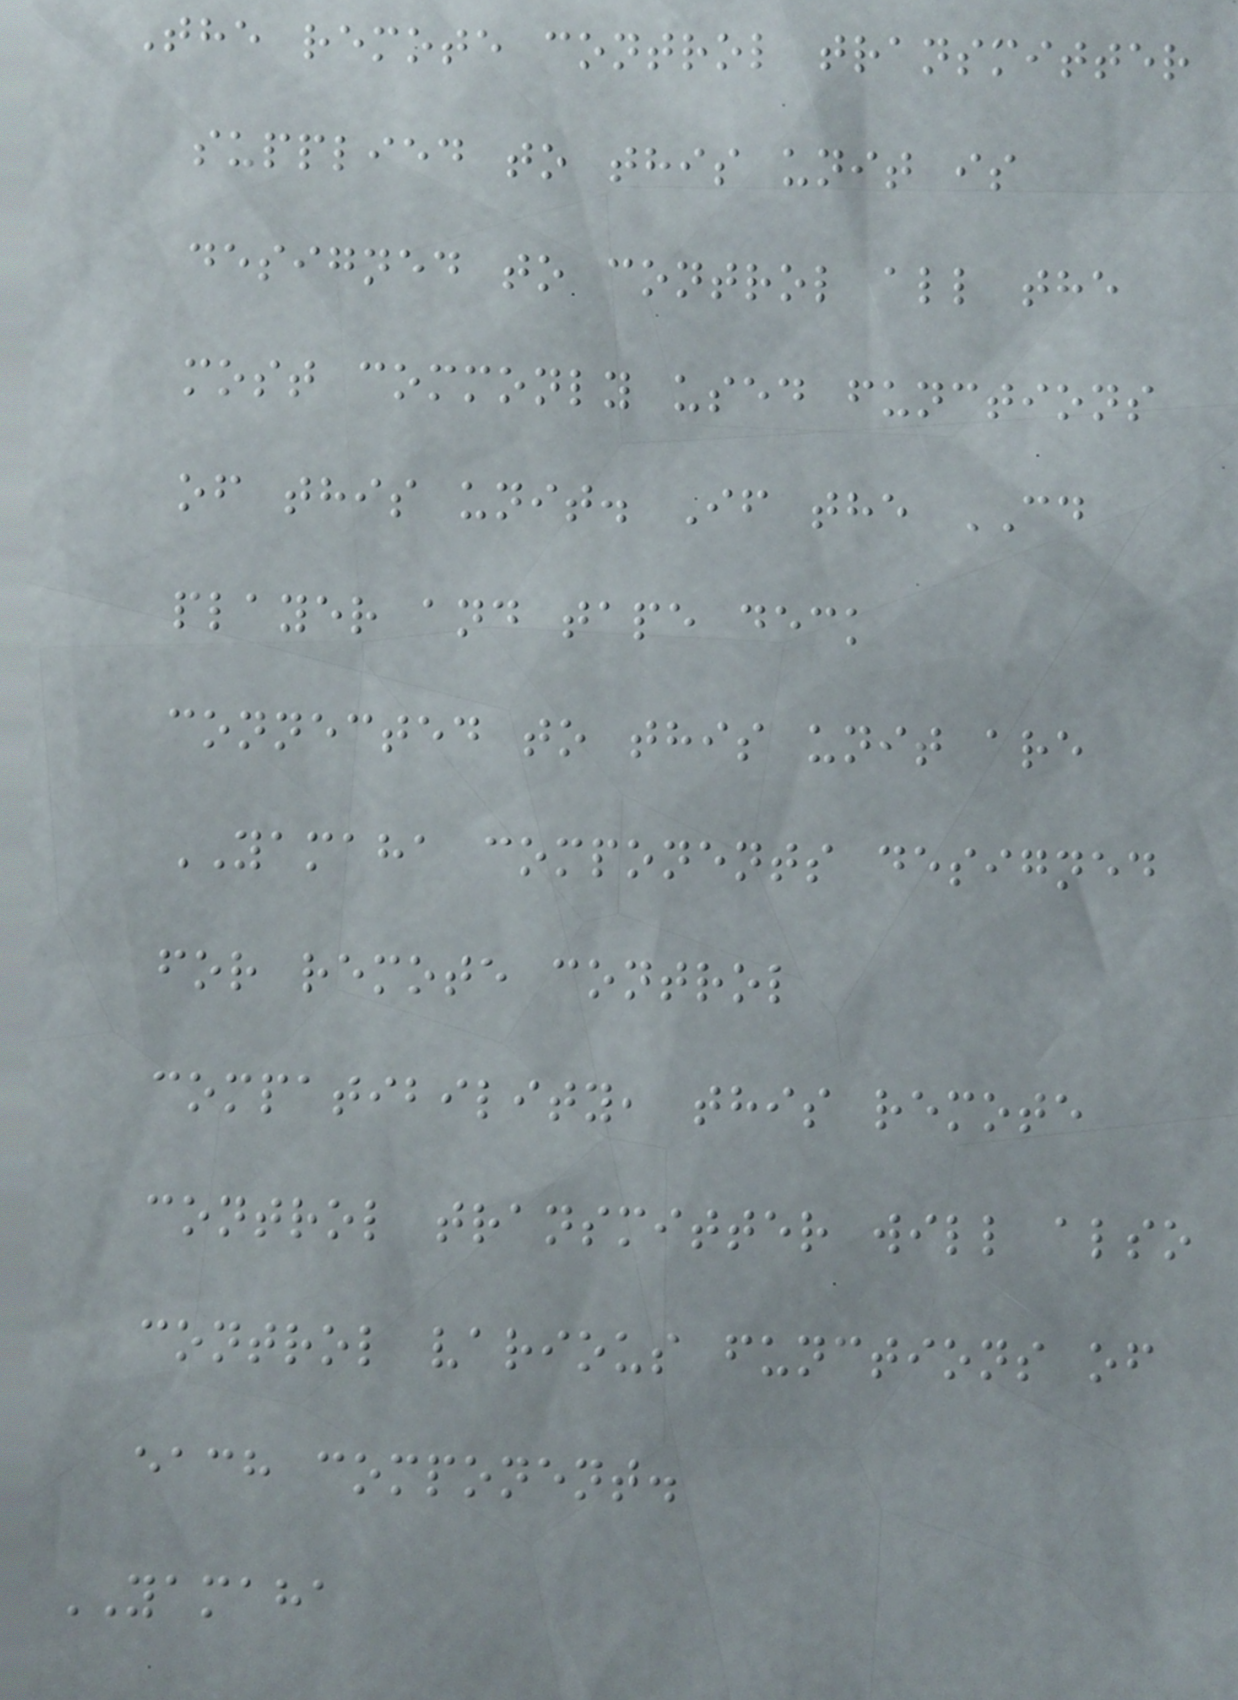The remote control transmitter
supplied to this unit is
designed to control all the
most commonly used functions
of this unit. If the CD
player and tape deck
connected to this unit are
YAMAHA components designed
for remote control
compatibility, this remote
control transmitter will also
control various functions of
each component.
YAMAHA
